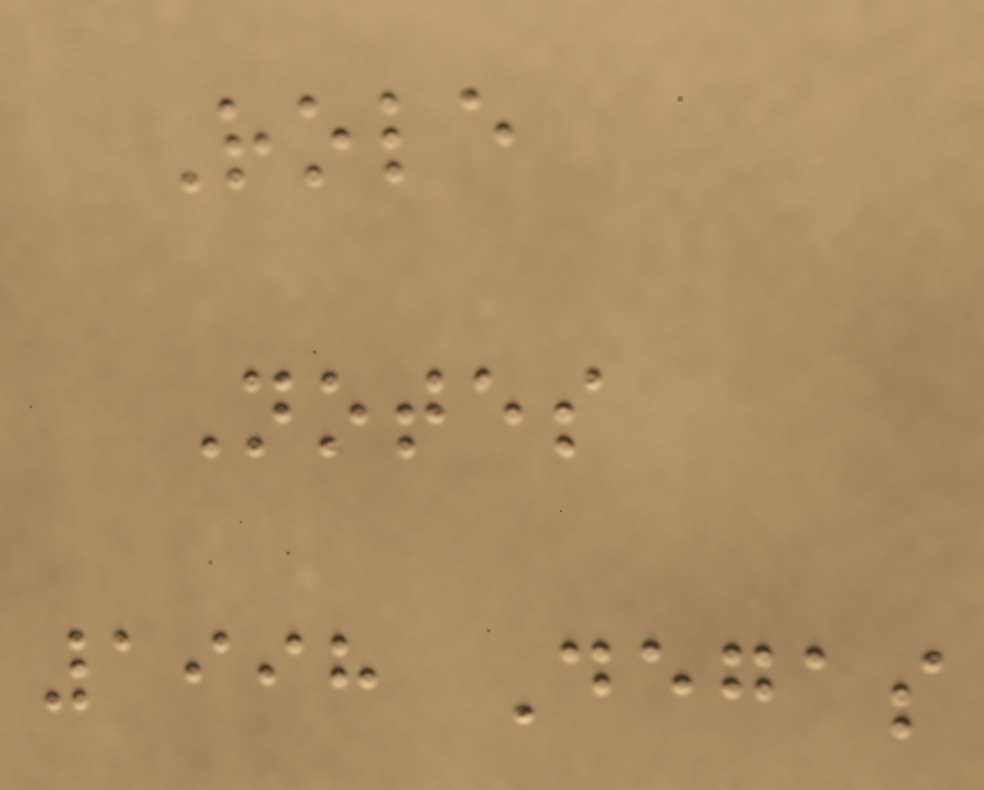Role
Notes
1998 Degas
